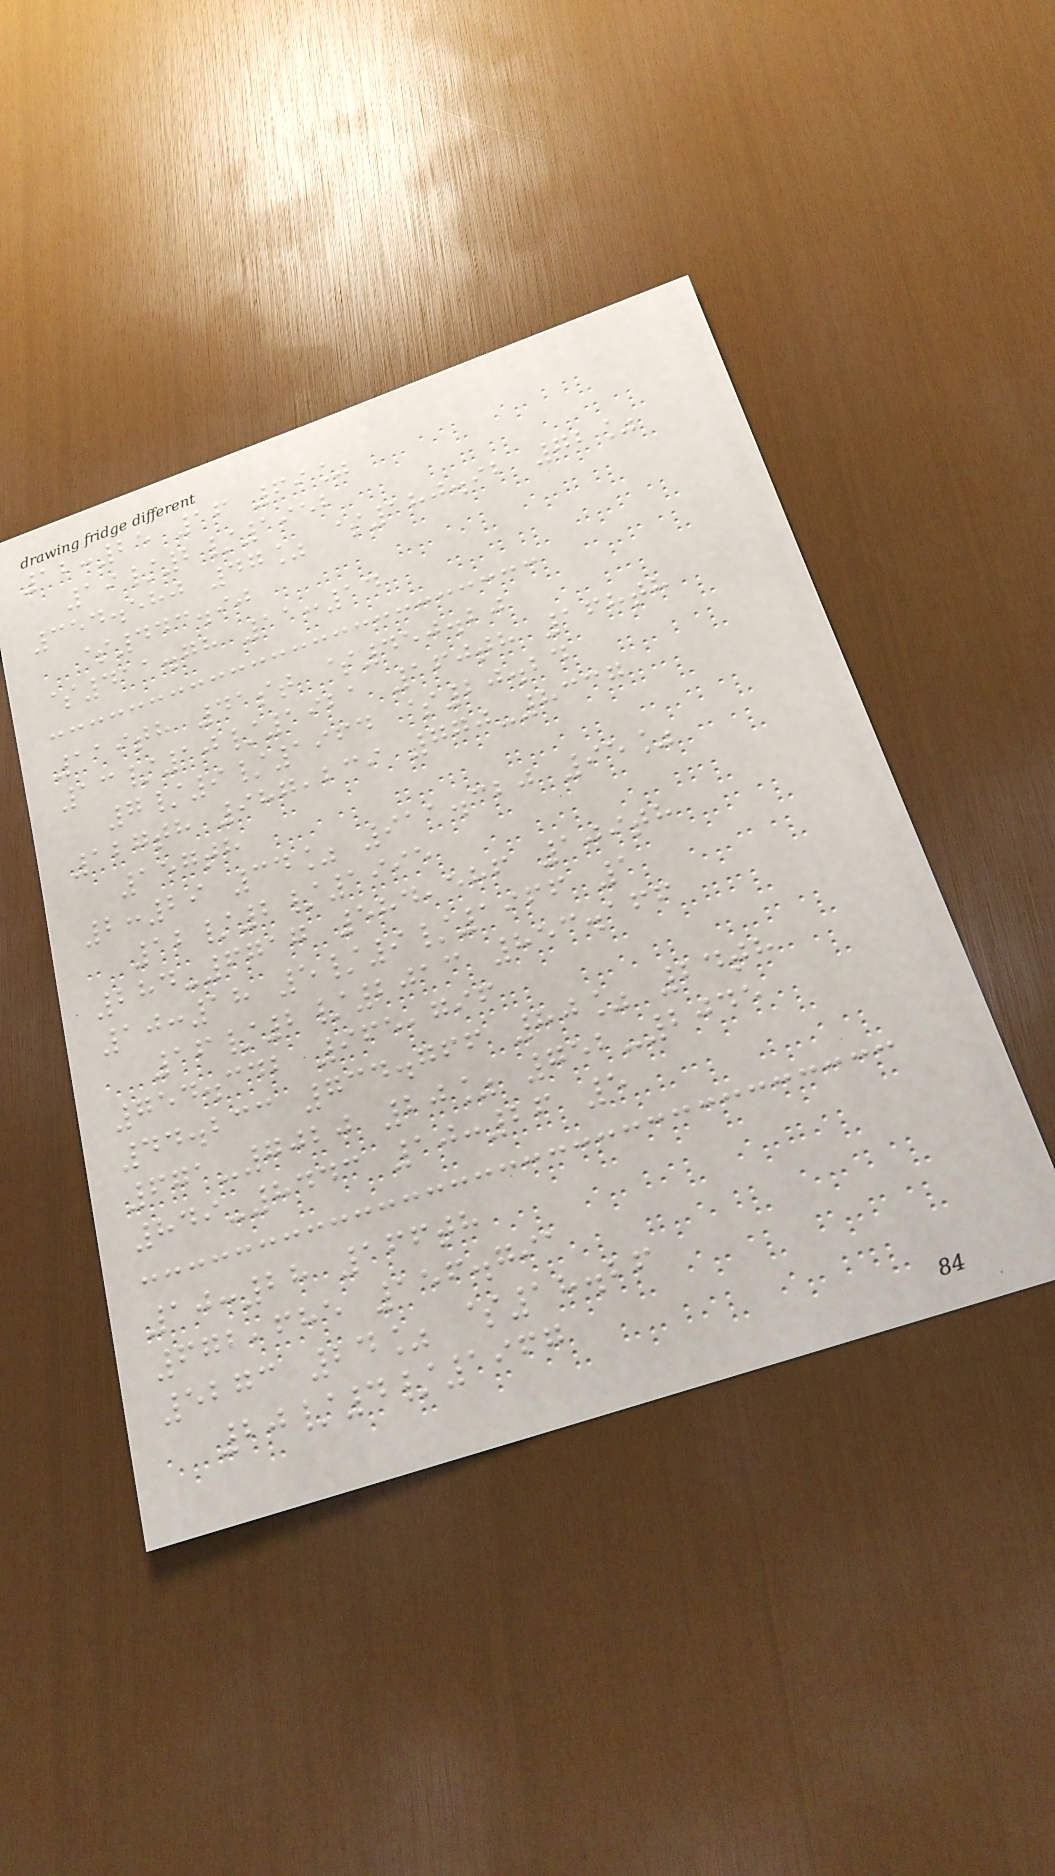12:25 16 69%
19/2/1952
354.580 47% $180.92 72%
$443.90
$411.78 11:14
119th 41st $450.20
13/10/1921 160th 168th
7/9/1964 $20.24
127th 987,239 770-8337
157th
2:29 34% 911.320 95%
12/2/1995
284-6717 584,586 109th
10:18 5/9/1966 1
16/2/2013 853.166
754.342 965,796
44.233 734.766 80% 24th
671-7020 20% 752-2045
849-8443 10:26 5
10:28 166th
672,685 156.791
5273 24% $18.26
20/4/1967
